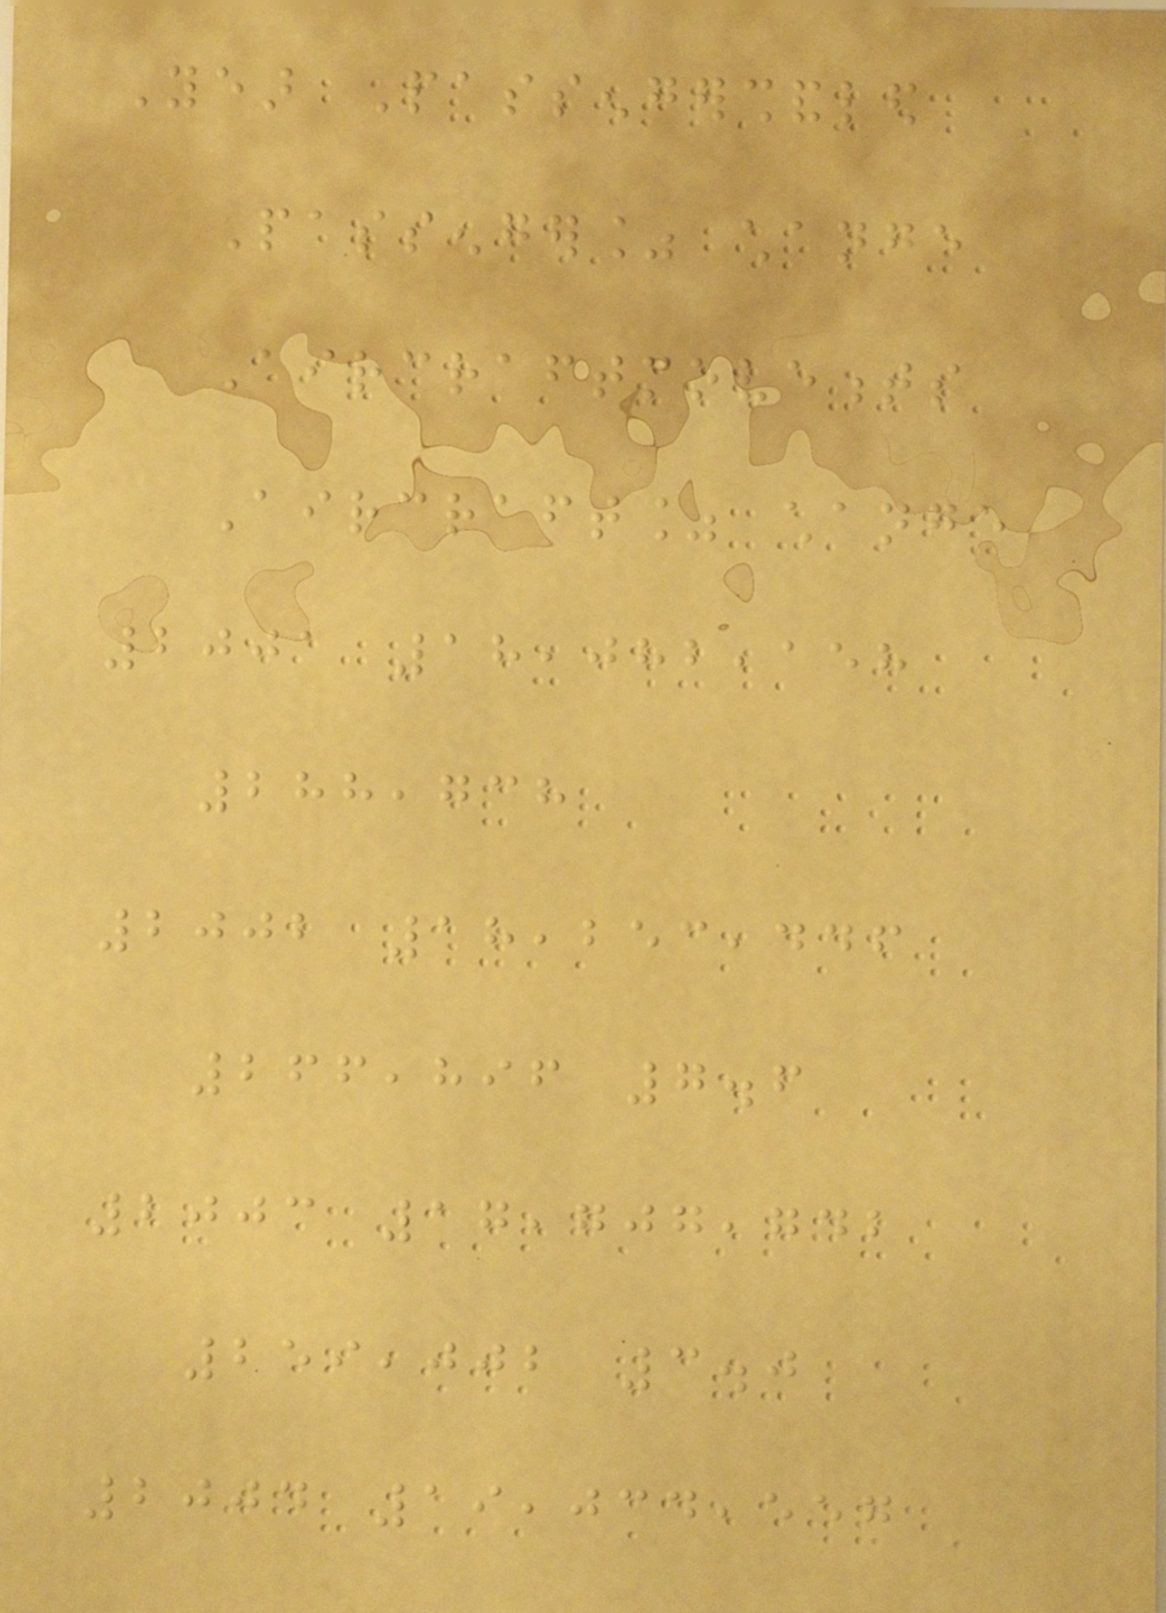Year Passengershandled
Passenger% change
Aircraftmovements
Aircraft% change
2001 18,082,158
288,738
2002 18,253,446
266,896 7.6
2003 17,707,742
259,002 3.0
2004 19,034,557
